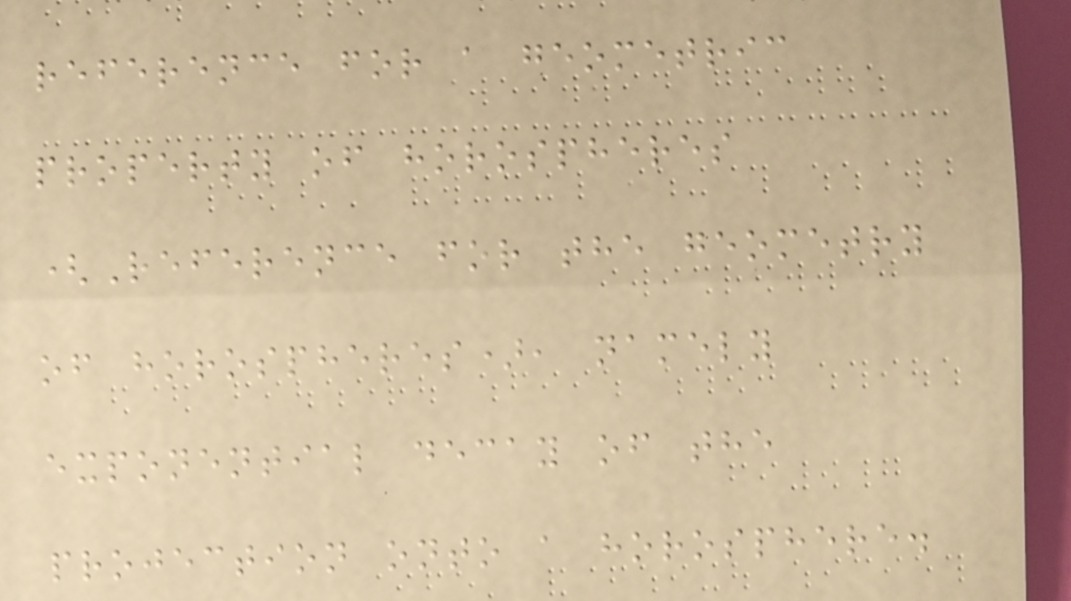reference for a geometric
property of horospheres
(Reference for the geometry
of horospheres), namely
exponential decay of the
projection onto a horosphere.
